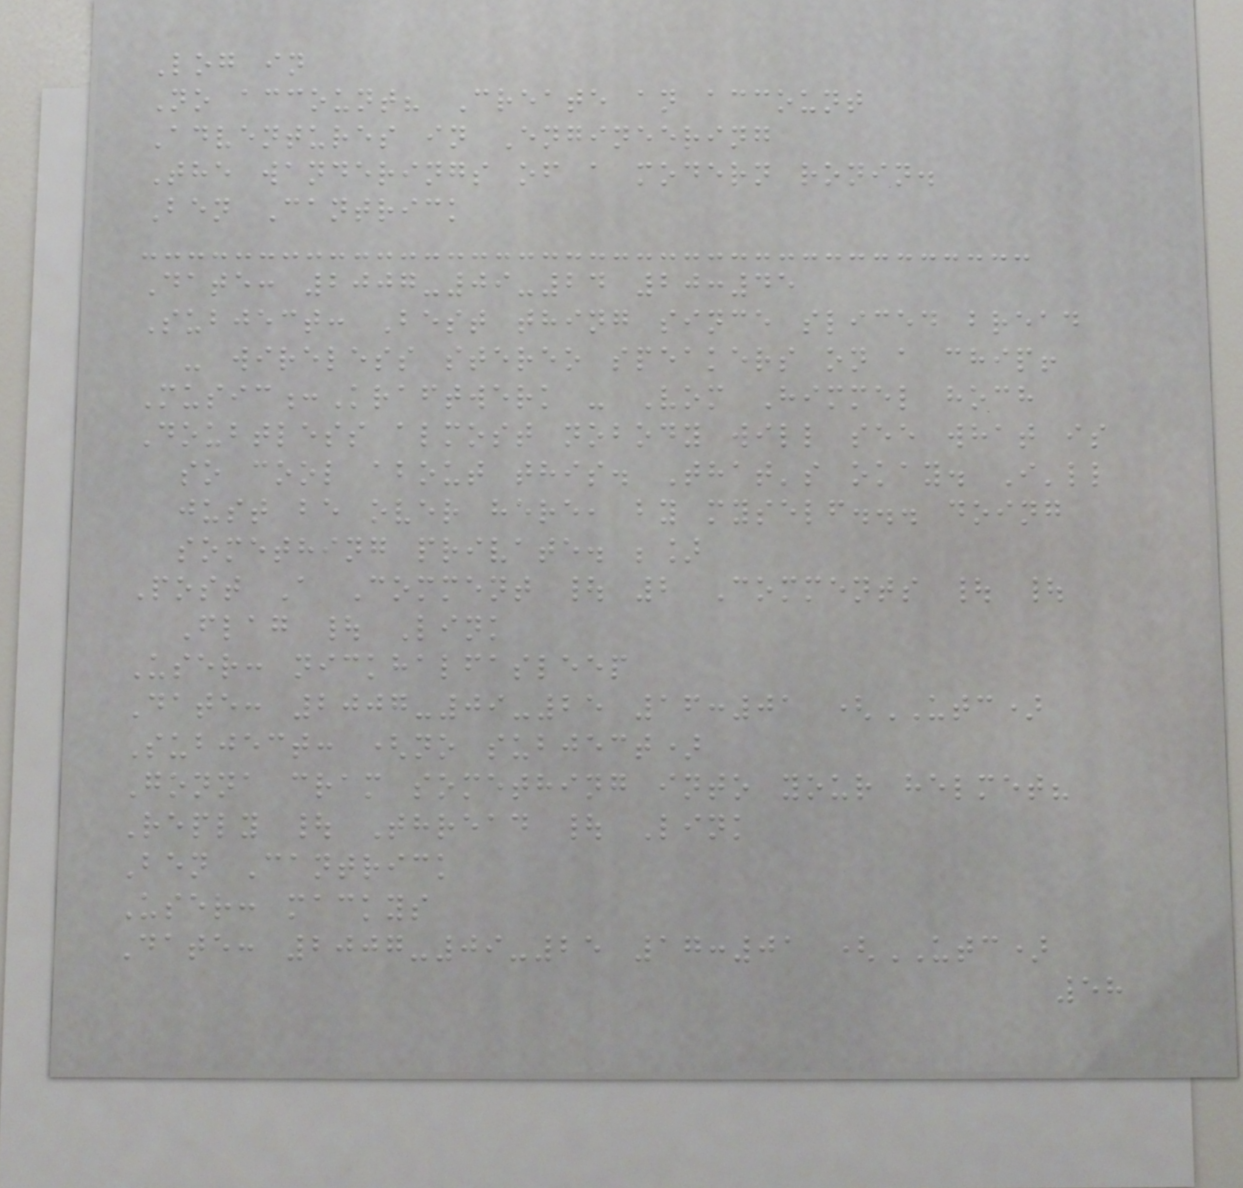Log in
No account? Create an account
Adventures in Engineering
The wanderings of a modern ronin.
Ben Cantrick
Date: 2007-09-24 20:45
Subject: Best thing since sliced bread
- wireless stereo speakers on a chip!
Music:Kraftwerk - Vom Himmel hoch
Doubtless almost nobody will see what is
so cool about this. That's okay. I'll
just be over here, by myself... doing
something private. ;]
Post A Comment | 2 Comments | |
Flag | Link
User: nickhalfasleep
Date: 2007-09-25 16:01 (UTC)
Subject: (no subject)
Gonna cram something into your helmet?
Reply | Thread | Link
Ben Cantrick
User: mackys
Date: 2007-09-25 17:01 (UTC)
58
